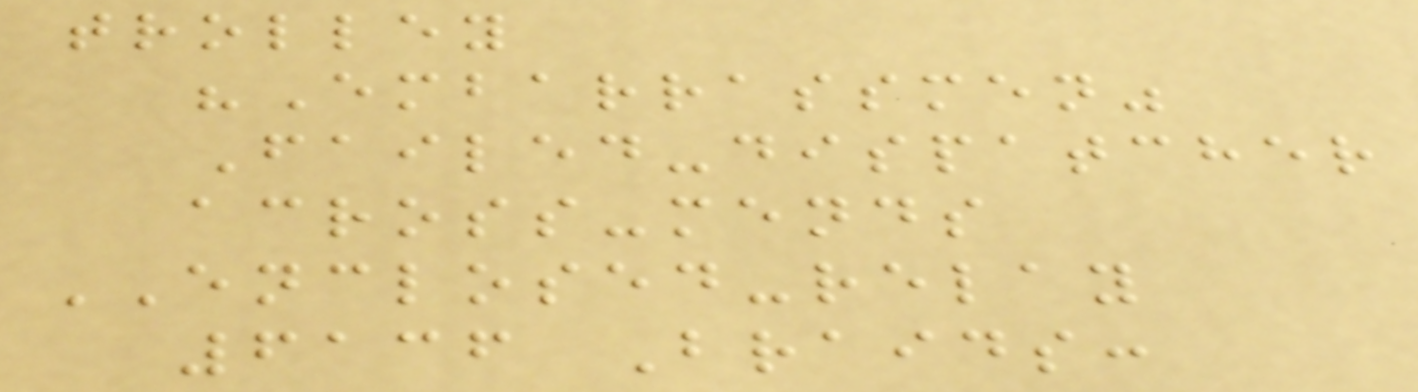trolley
"Embarrassmen"
Failed-dispatcher
across-mends
ENCLOSED-relay
6136 Braids:
